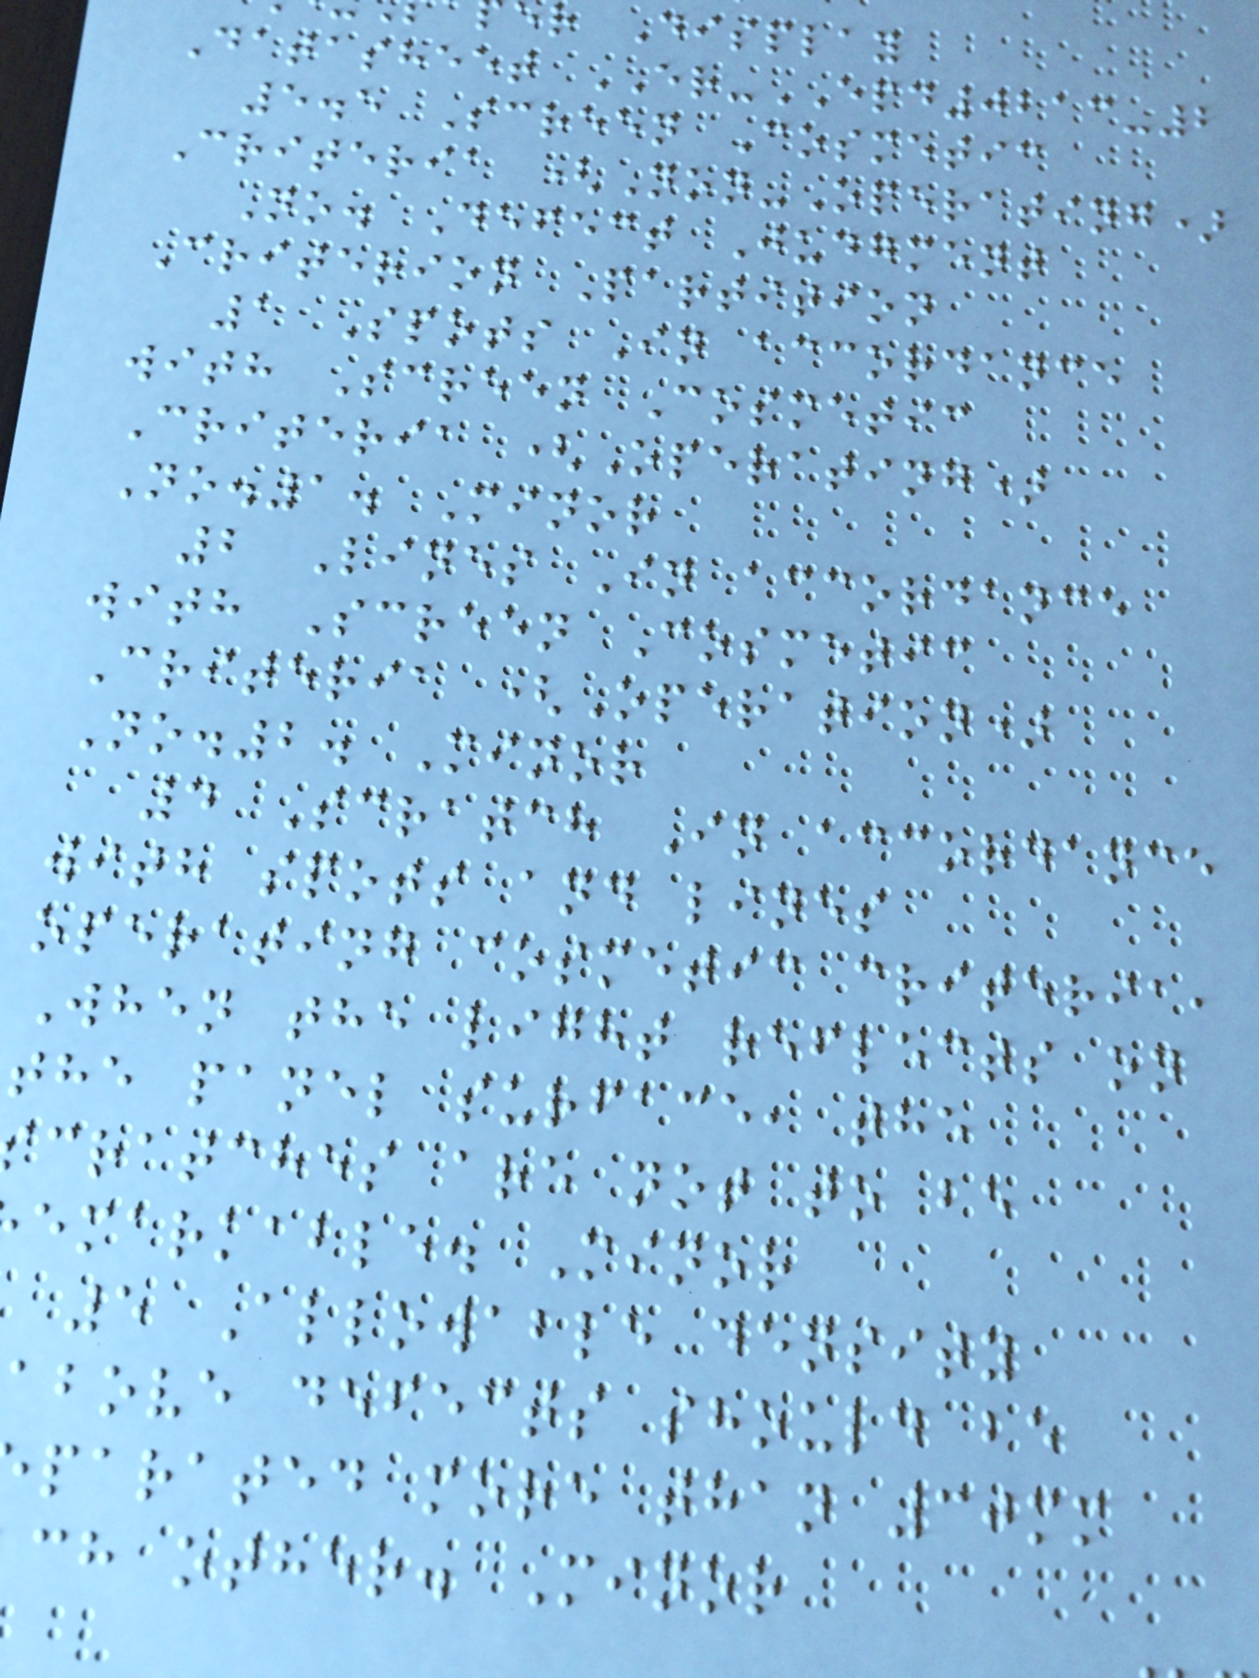r Display
Datasheet ER-EPD0213-2
5.5 Screen Cosmetic
Criteria (Non-Operating)
No. Defect Judgment
Criterion Partition
1 Spots In accordance
with Screen Cosmetic
Criteria (Operating)
No.1. Minor
2 Lines In accordance
with Screen Cosmetic
Criteria (Operation)
No.2. Minor
4 Scratch In accordance
with spots and lines
operating cosmetic criteria,
When the light reflects on
the panel surface, the
cratches are not to be
emarkable. Minor
5 Allowable density
above defects should be
parated more than 30mm
ch other. Minor
